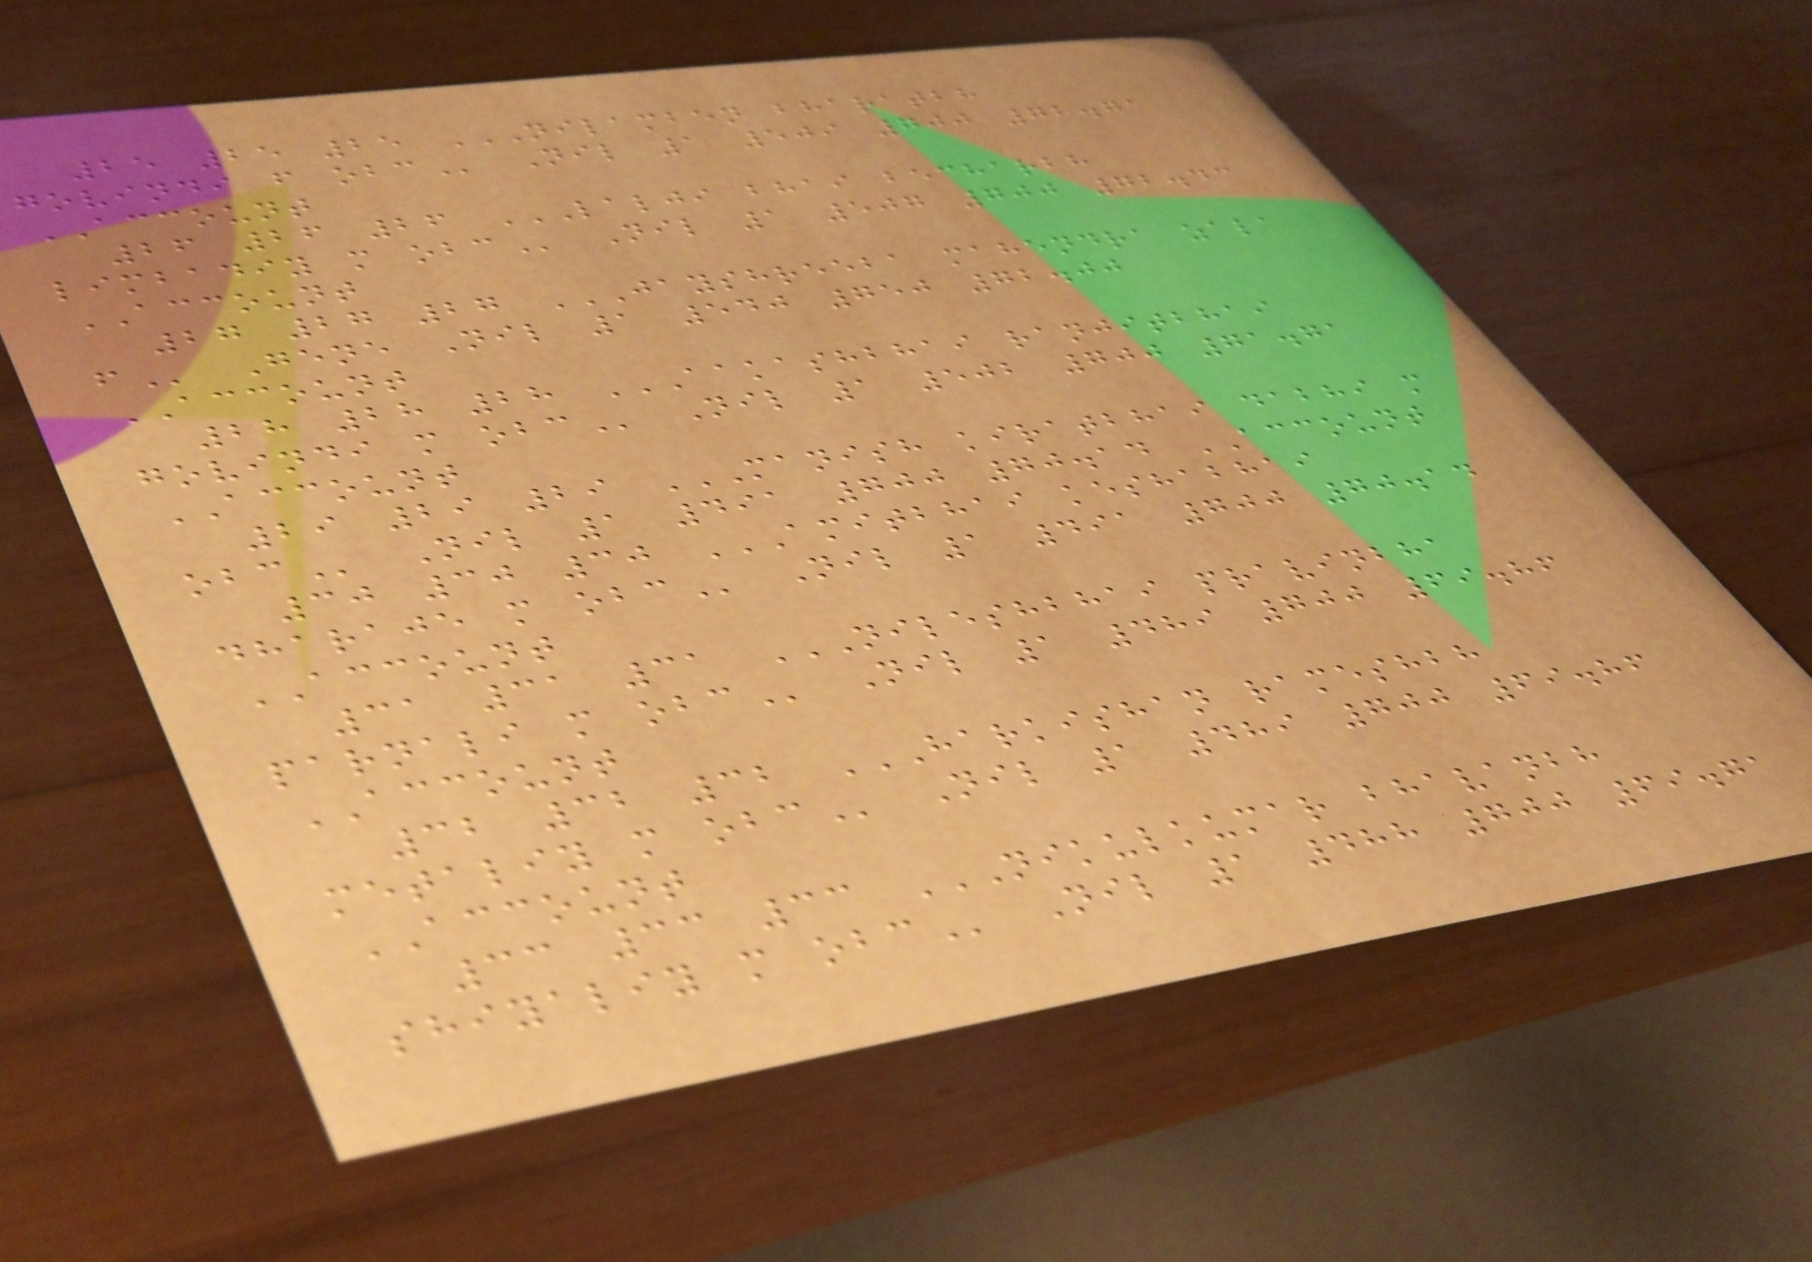25 25 25 NILAMBEN BHARATBH
GOVINDI F OBC Nil 1 509 700 72.71
ACCOUNT
26 26 26 LALJI BHAI BECHARBH
LIMBADIY M OBC Nil 1 507 700 72.43
ACCOUNT
27 27 27 JAYSHREEBA MAHENDRA ZALA
F Gene Nil 1 540 750 72.00
ACCOUNT
28 28 28 AAKASHBHAI RANJITBHAI
GOVINDI M OBC Nil 1 502 700 71.71
ACCOUNT
29 29 29 MANISH KIRATBHAI DABHI M
OBC Nil 1 491 700 70.14 ACCOUNT
30 30 30 AMITBHAI KESHABHAI
DHARAJE M OBC Nil 1 491 700 70.14
ACCOUNT
31 31 31 NILESHBHAI PRAVINBHA
PARNALI M OBC Nil 1 489 700 69.86
ACCOUNT
32 32 32 HARKISHAN RAMESHBH
METALIY M OBC Nil 1 489 700 69.86
ACCOUNT
33 33 33 NIKULKUMAR BHAVANBH
SHIYALIY M OBC Nil 1 488 700 69.71
